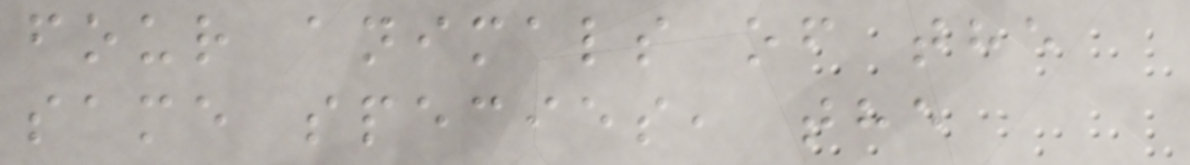four animals of the
same species, the
